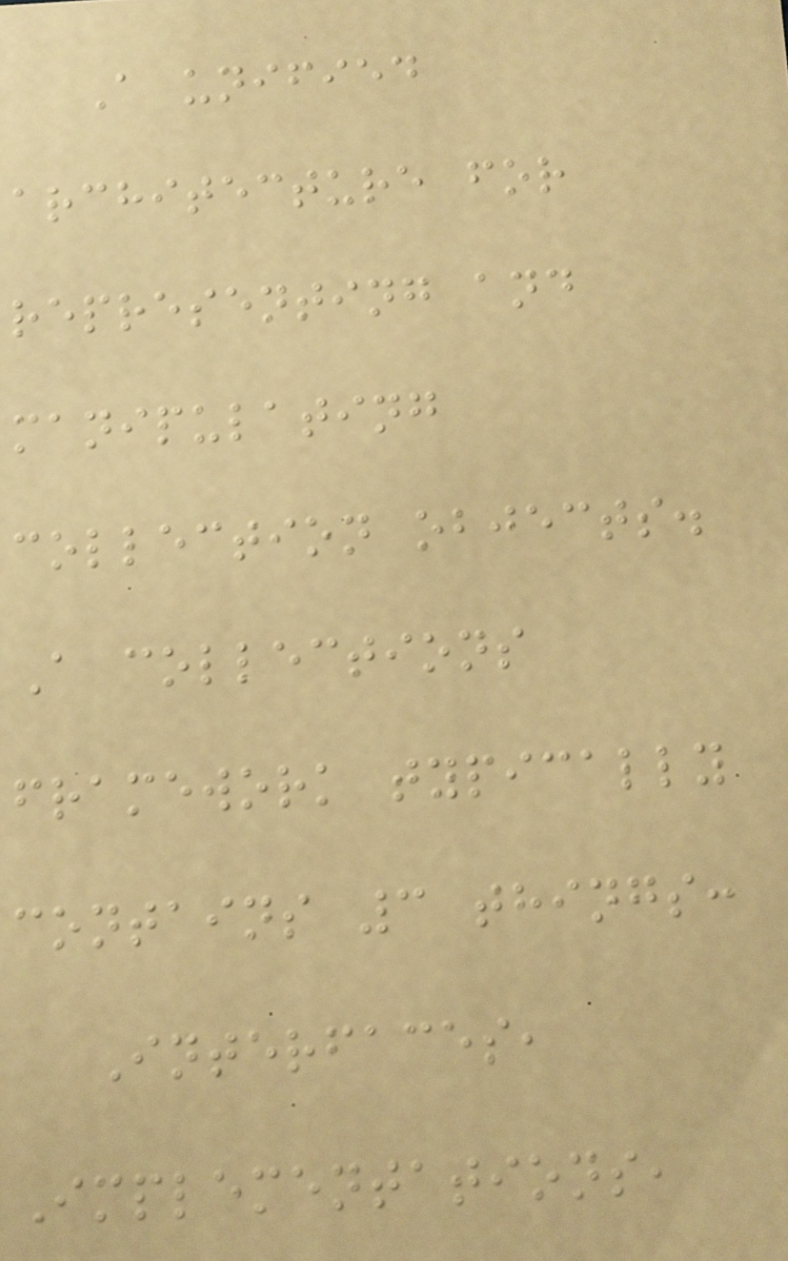A unified
architecture for
representing and
manipulating
collection objects.
A collections
framework typically
contains 3 things:
Interfaces,
Implementations,
